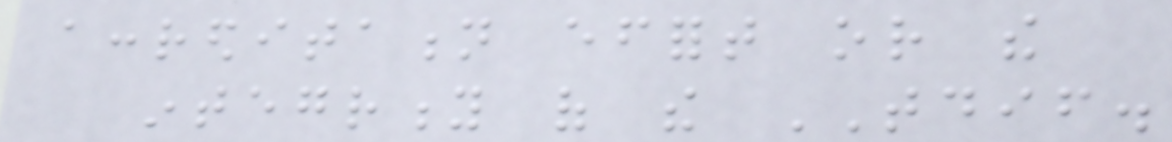accreditation effort or the
integrity of the TDIF.
